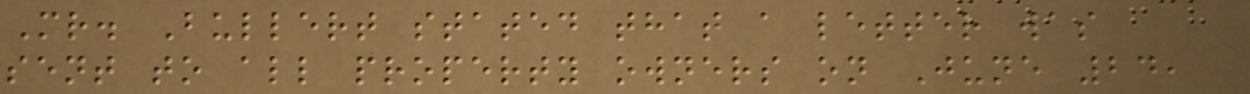Mr. Bullert stated that a letter was
sent to all property owners on June 24,
